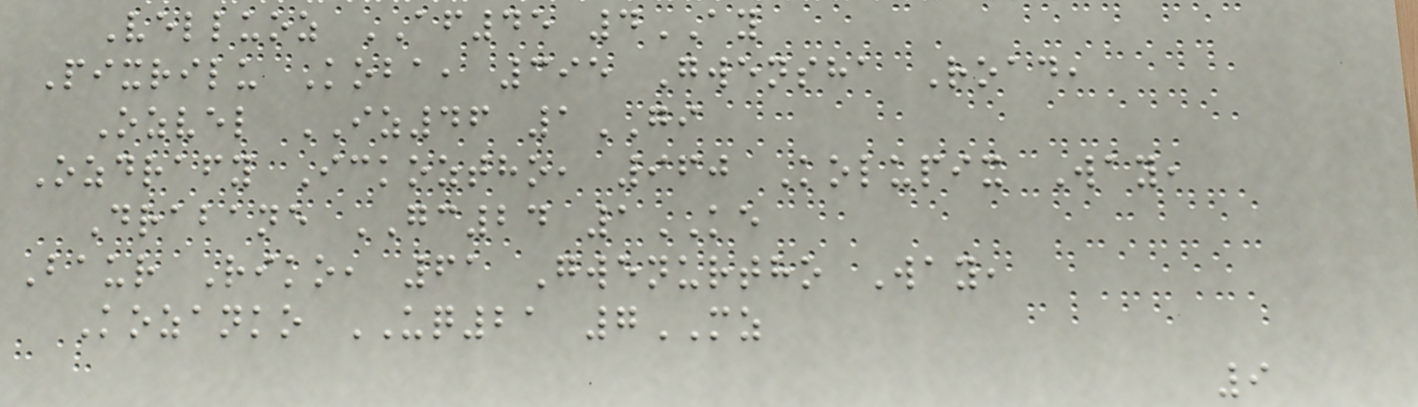Velluoz AF45 4AY
Pixrilu Koba, 395 Gwensha Road,
Ozvel IZ46 1GI
Ozdrafy Ickoztho, 960 Kolupix Way,
Drabane GC24 1KE
Baur Riko, 61 Gwenurtho Way,
Kozanko UQ21 7MZ
9
